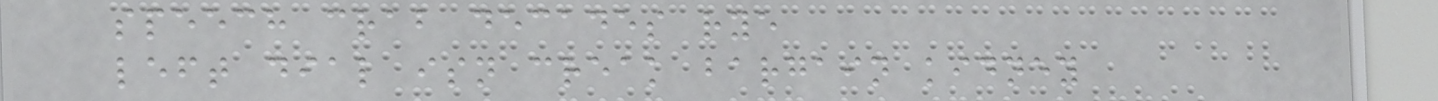speech crab decades rye
left dial isn creak bargain kidney
